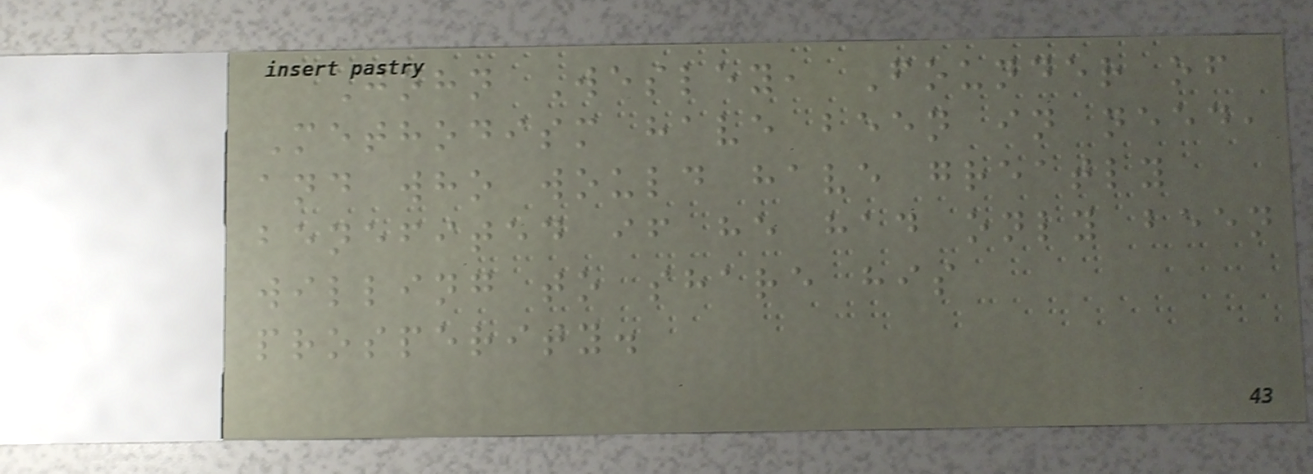John Wesley, Founder of
Methodism have been in need,
and who would have greatly
benefited if he had only been
willing to share his
prosperity.
